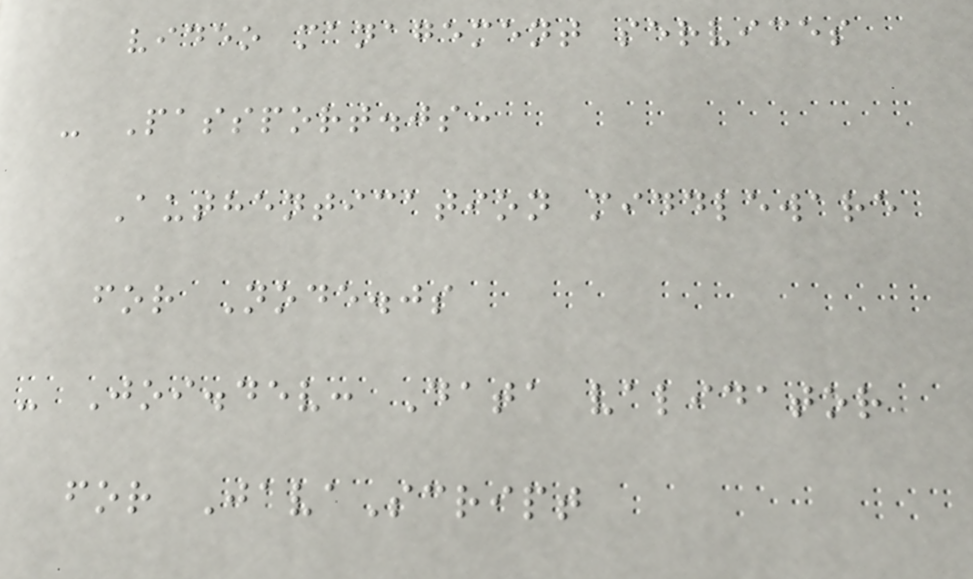video management services
- Passport.js:
Authentication middleware
for Node.js
- Joi.dev: Data validator
for JavaScript
